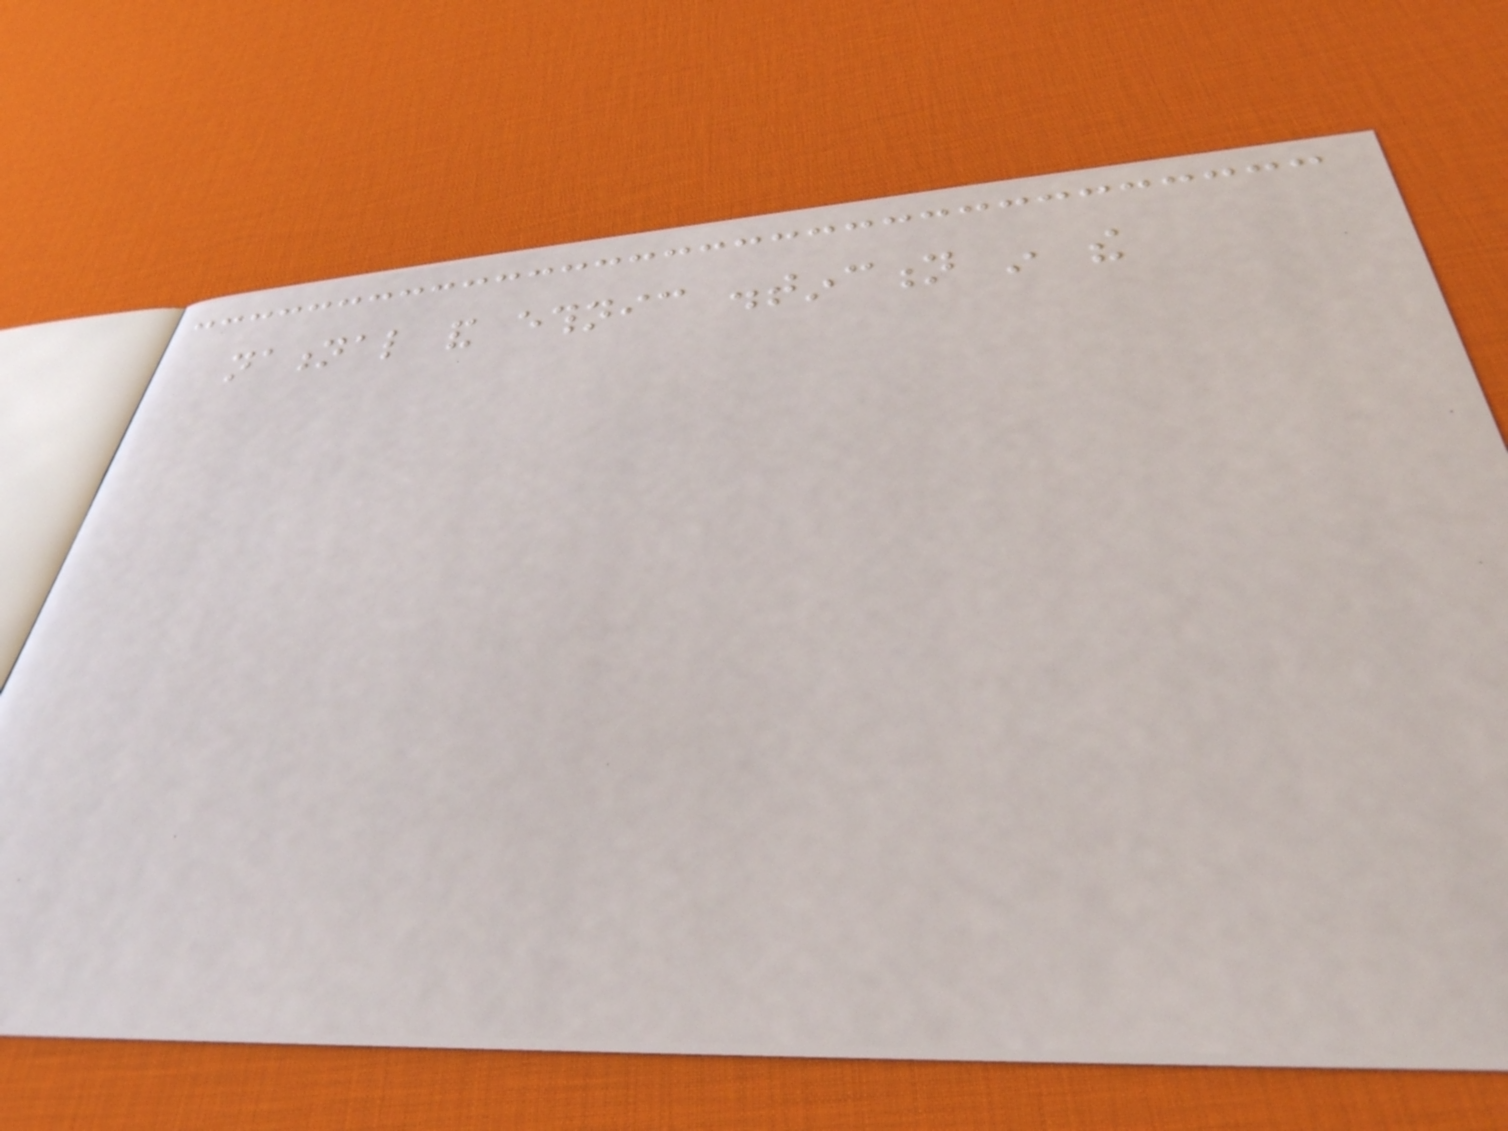national and ethnic distinction in the
